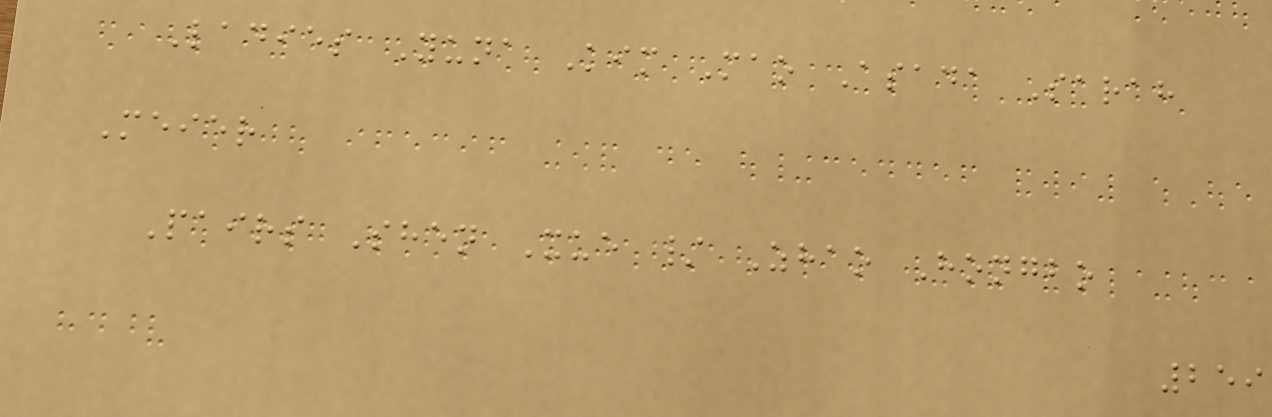Ladies Yuna Kim Mao Asada Sarah
Meier
Pairs Shen Xue / Zhao Hongbo
259
